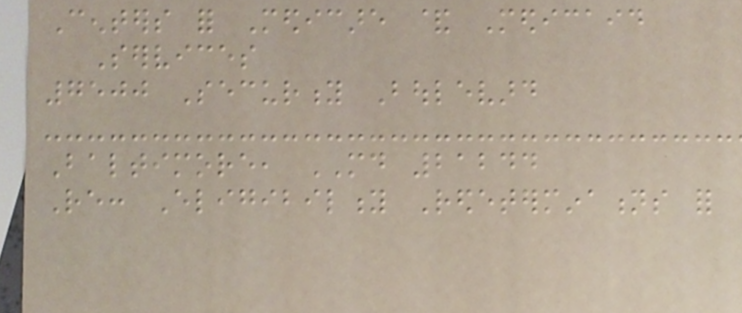Centers for Medicare & Medicaid
Services
7500 Security Boulevard
Baltimore, MD 21244
Re: Eligibility Redeterminations for
